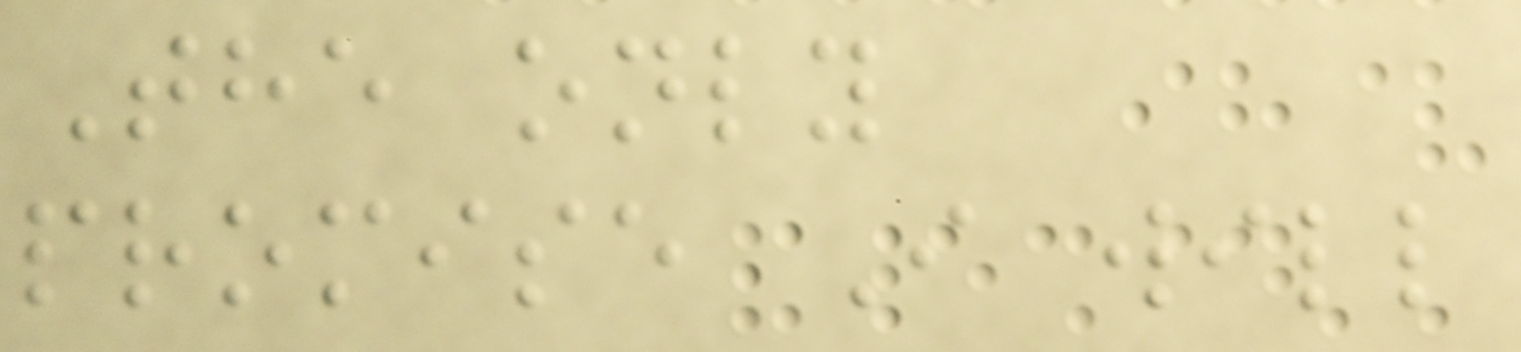The only
promise I will
